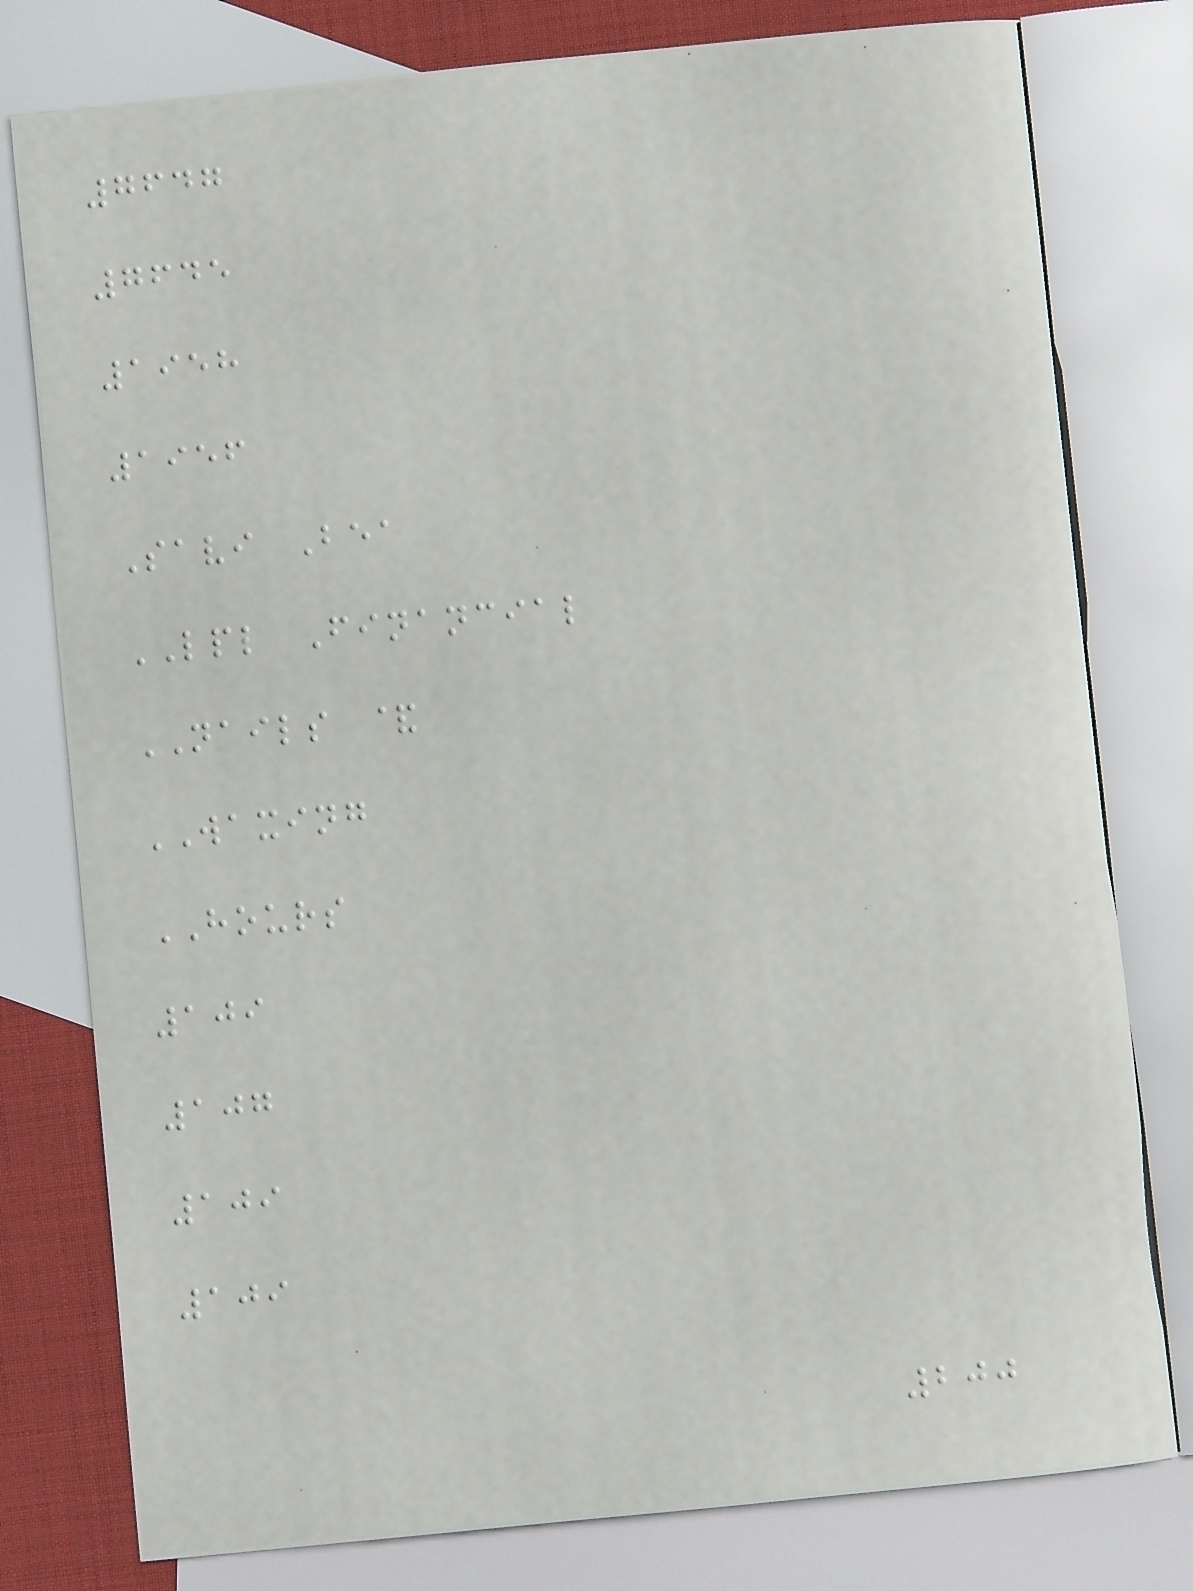7647
7645
1958
1956
Savi Bea
LPL Financial
NAILS &
WAXING
HOURS
109
107
109
109
200
